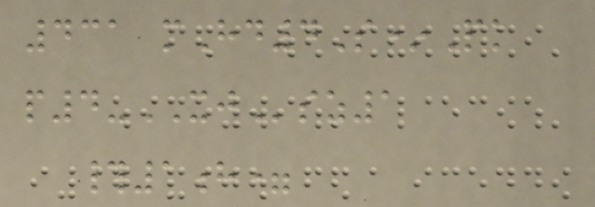431 mHd4S*Pk
p4-XJsz1
#1h=
